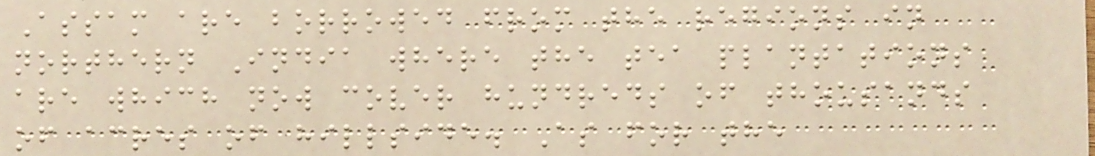Assam are borrowed from the regions in
northern India where the tea plantations
are which now cover hundreds of thousands
of acres of hillside. As for the
